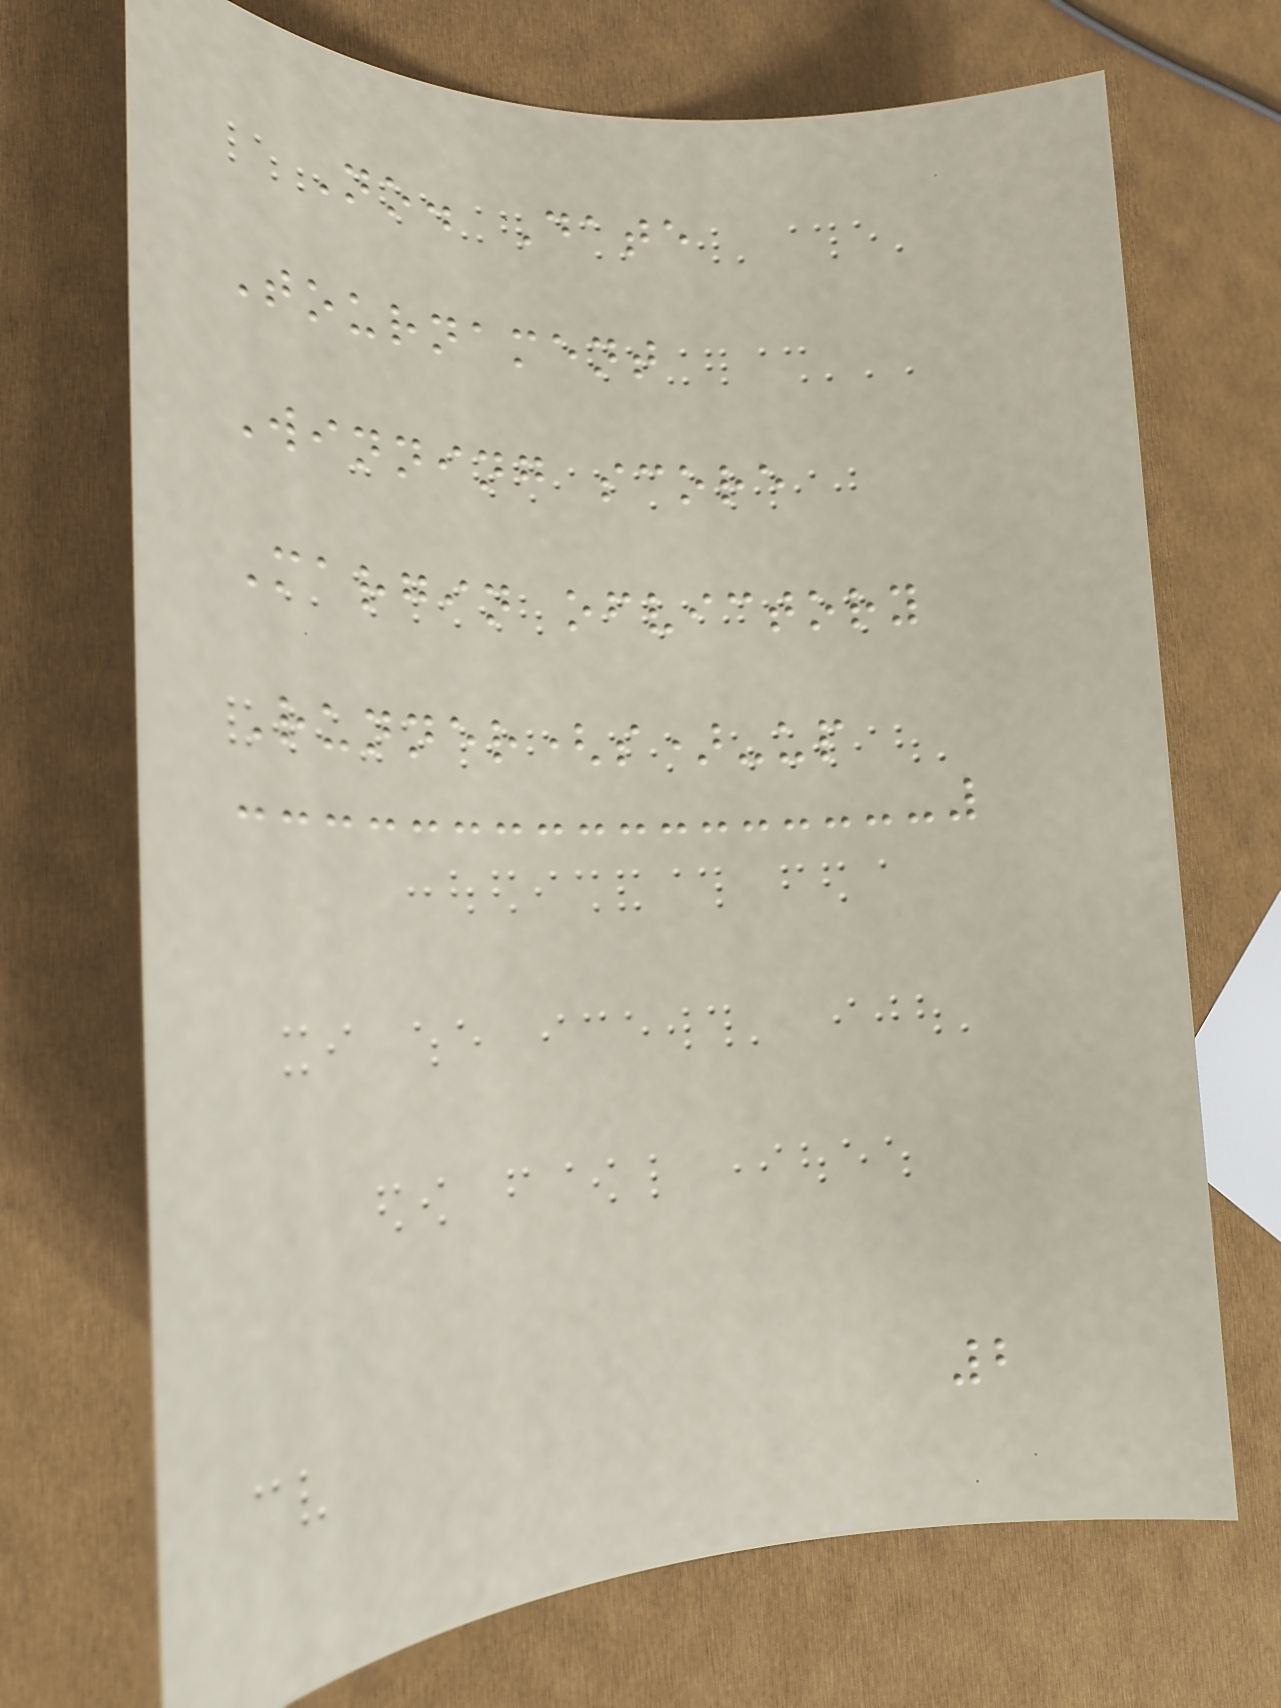No. Date
Tournament
Winning score
Margin ofvictory
Runner(s)-up
2
